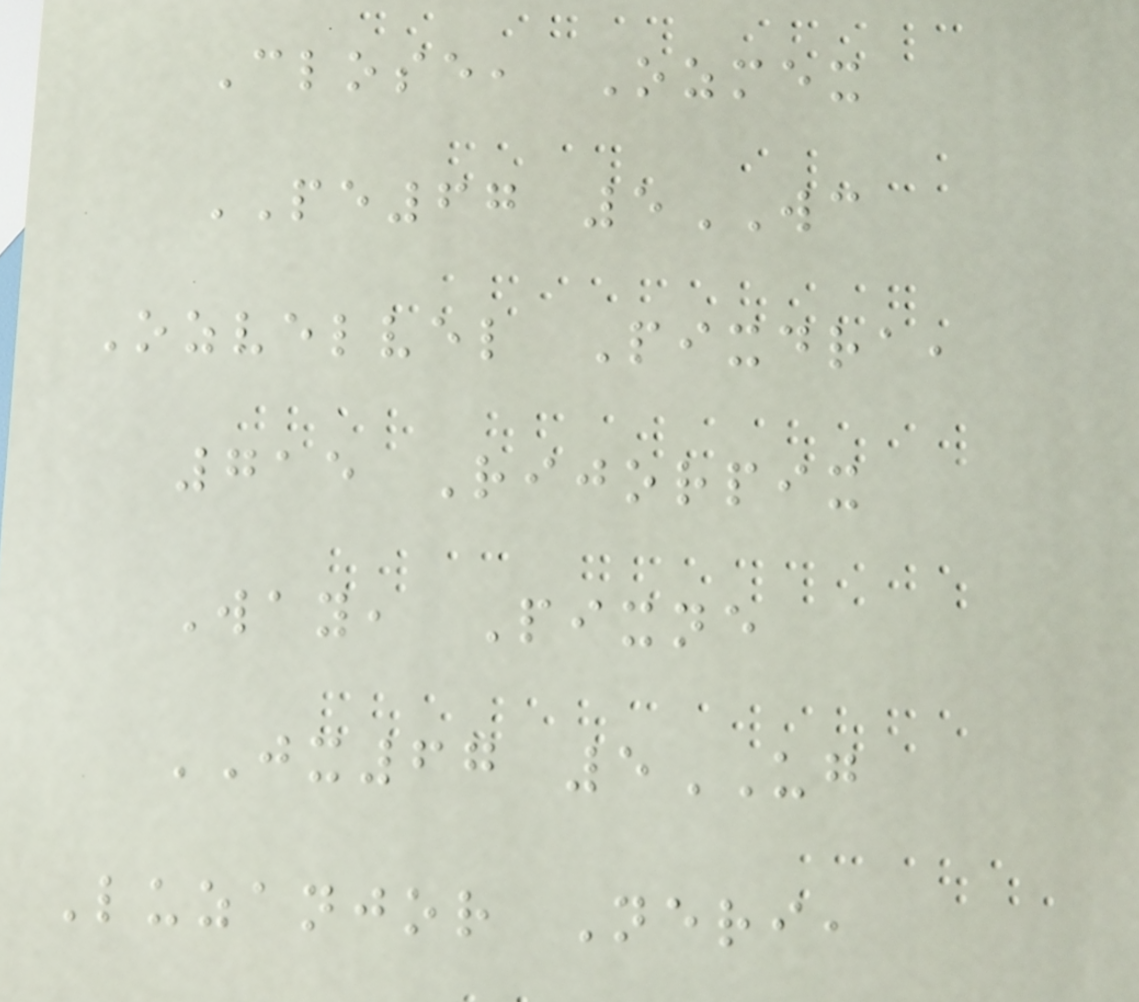Close, Ozmex
PE67 5WC
Ozvelvel Pixdra,
715 Rijorpix
Way, Pixne
JX67 5UG
Luzanjor Neri,
